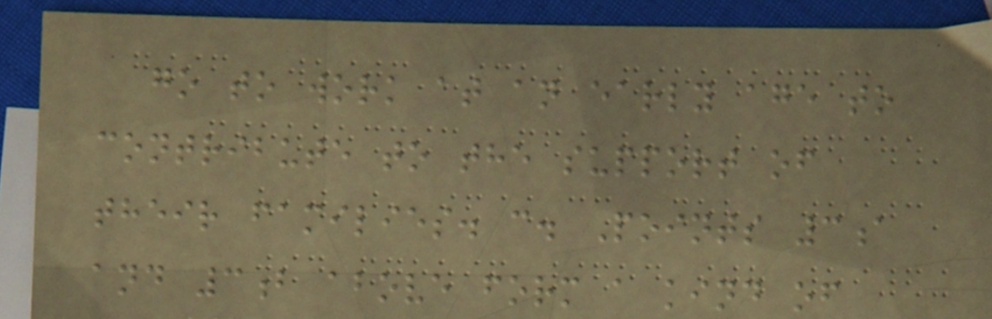go to work at an early age to
contribute to the support of
their families. c. Points 3a
and 3b above form a kind of
